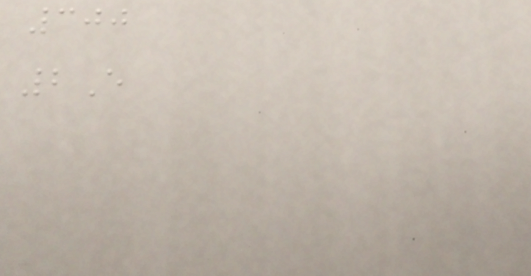300
2E
